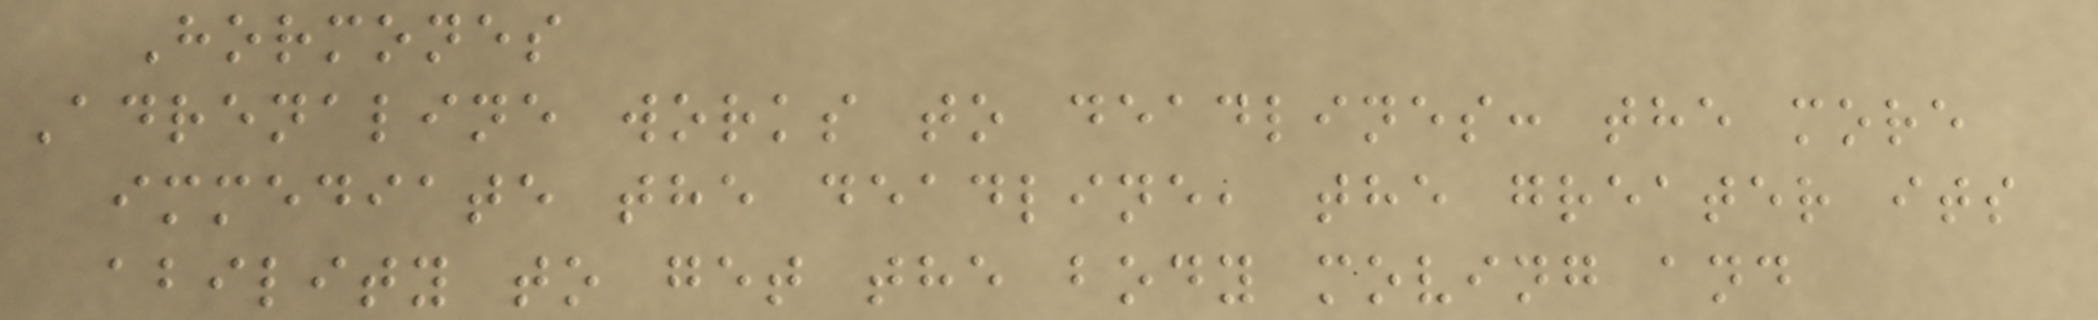Hormones
Adrenaline works to deadlines: the more
immediate the deadline, the greater its
ability to get the body moving and
